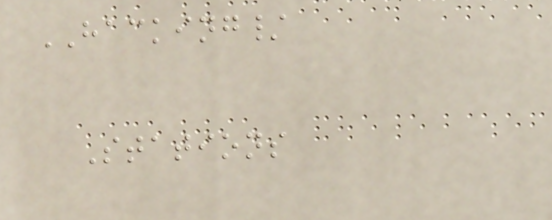HACKING/
Stations
